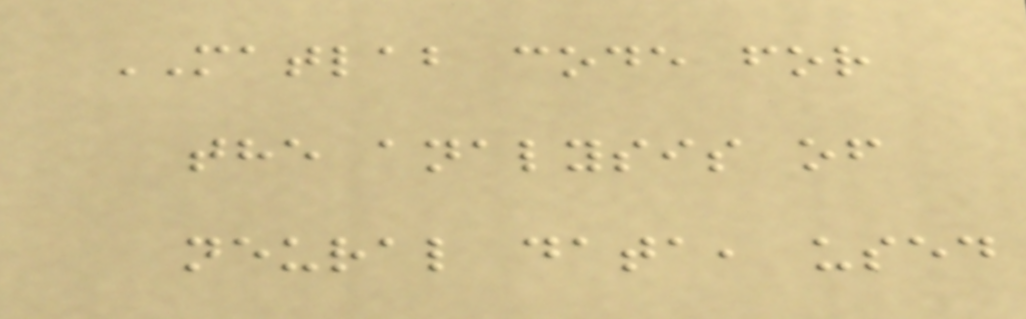MATLAB code for
the analysis of
neural data, used
